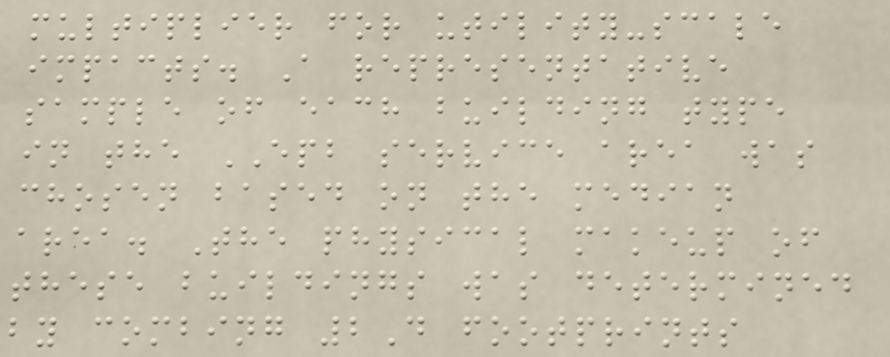multiplier for utility-scale
impacts. A representative
sample of each building type
in the EPB service area was
chosen based on the median
area. The physical makeup of
these buildings was determined
by combing 2D footprints
